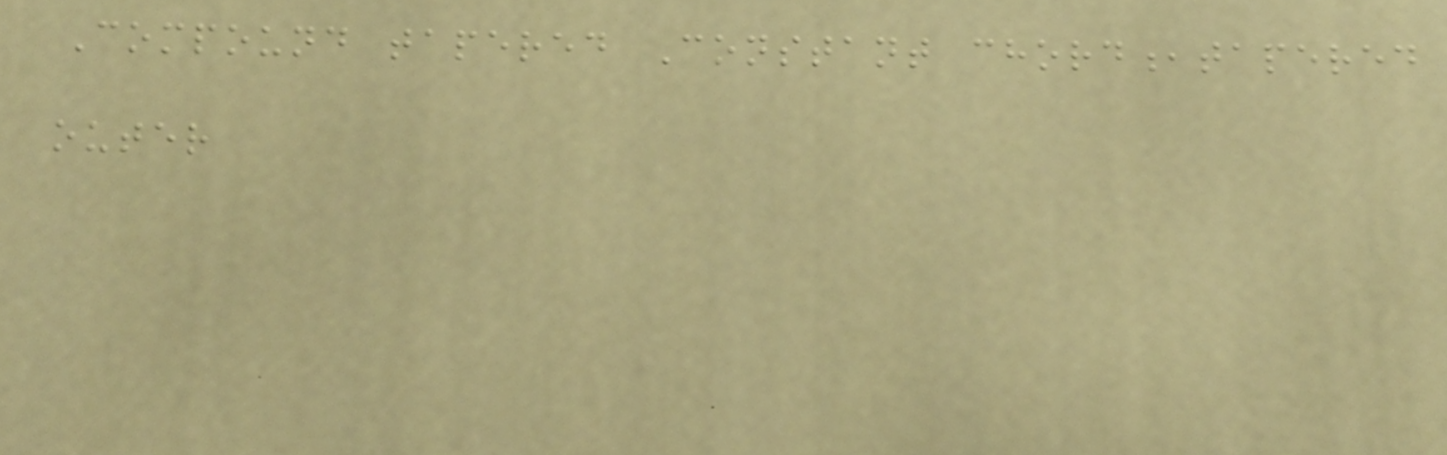Compound tapered Constant chord,tapered
outer
